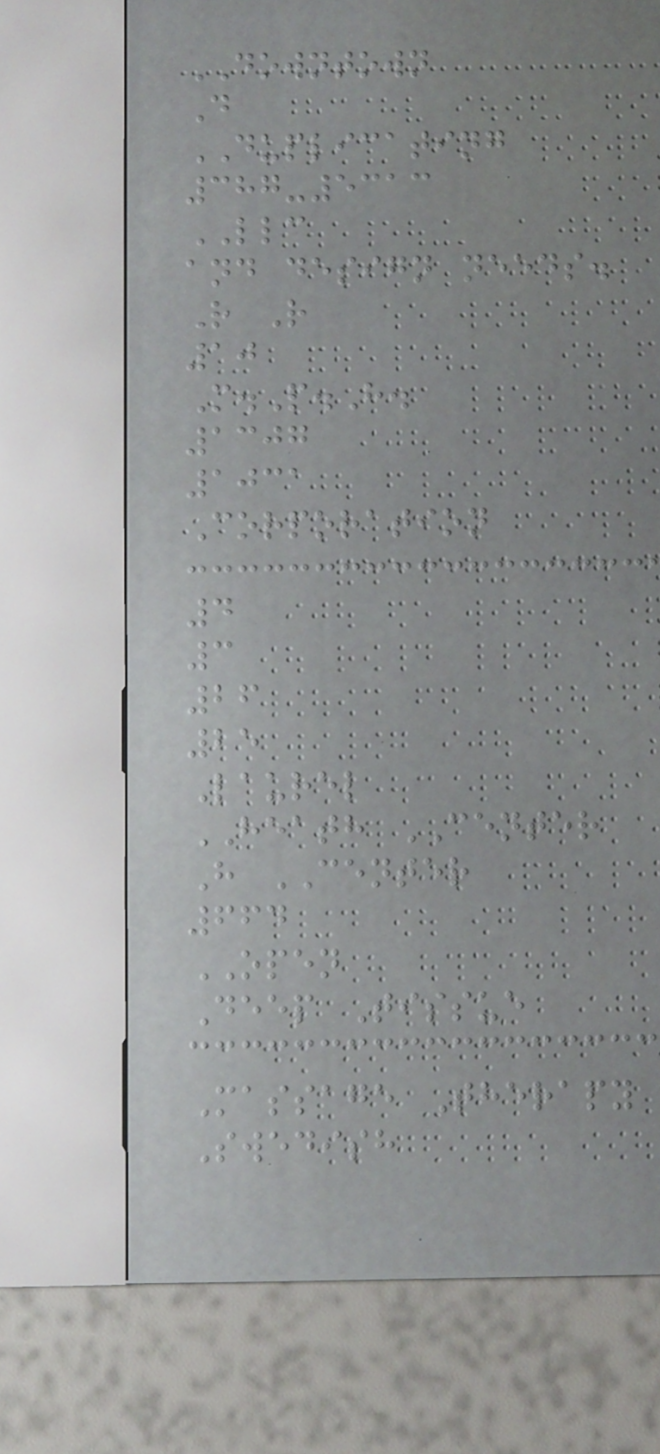DOWNTOWN
D
DUPLICATING
387-5313
LLC
and design needs.
R R
10
M.P.H.
1307
1031
Corporation
4
3
26
25
Laurel
HEATH CENTER
H CENTER
664
OPEN
Deep Tissue
Massage Therapy
Swedish
